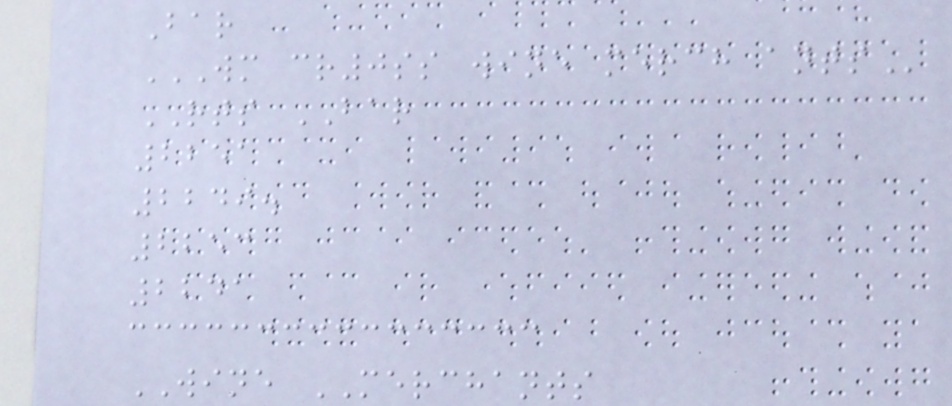Bar
WM CR0SS WINE MERCH ANTS
RTS BAR
2251
2249.
2253
2241
WINE MERCHANTS
